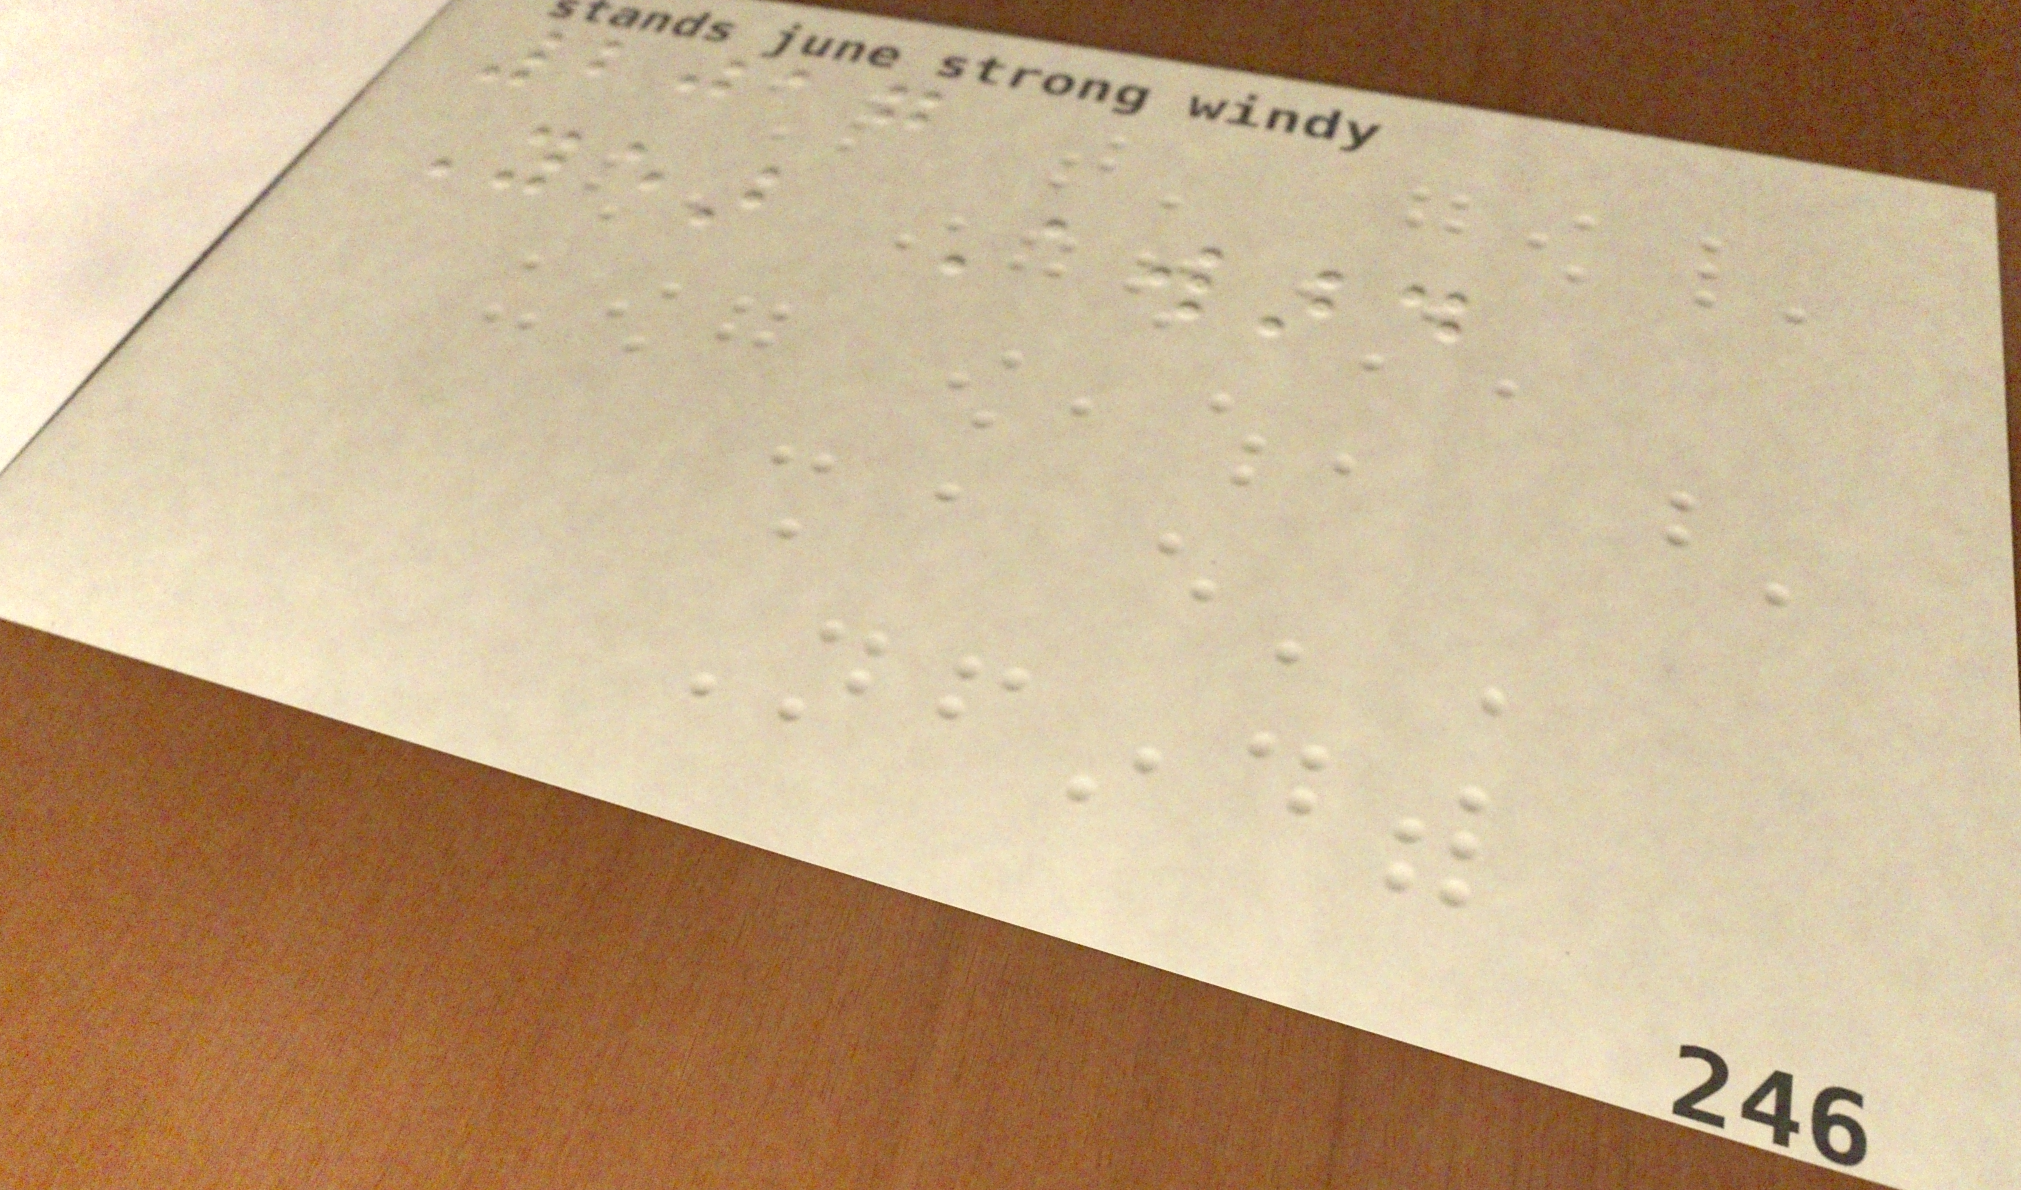2017
Year Award
